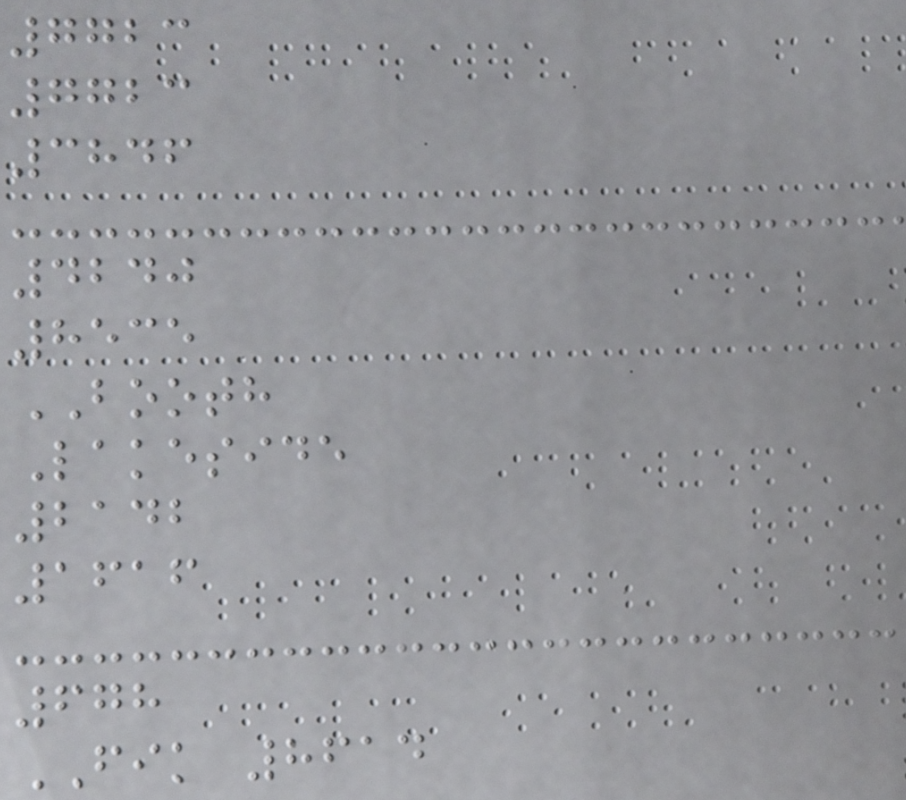7723
7723
3846
4240
8535
BOOTH
Lakeside
2142
1616
678
FIK 8614
